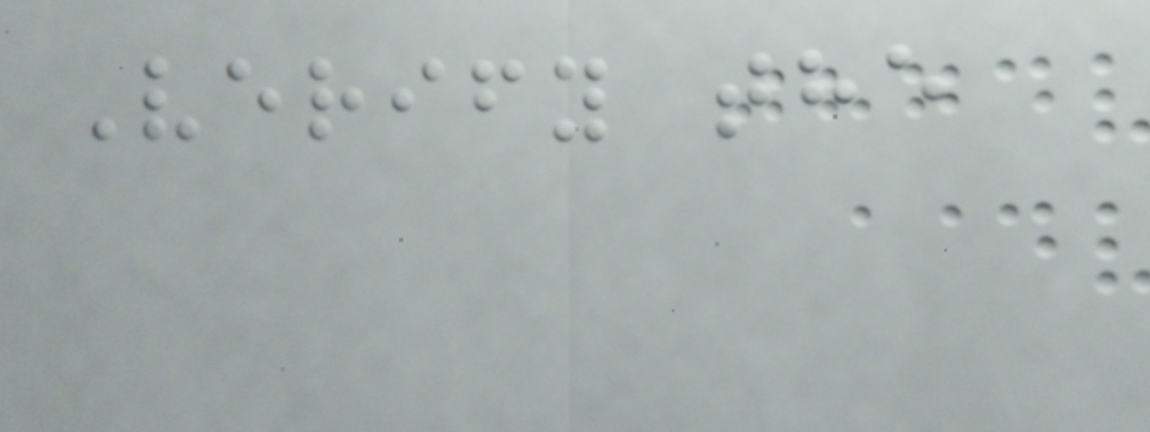Verify the
